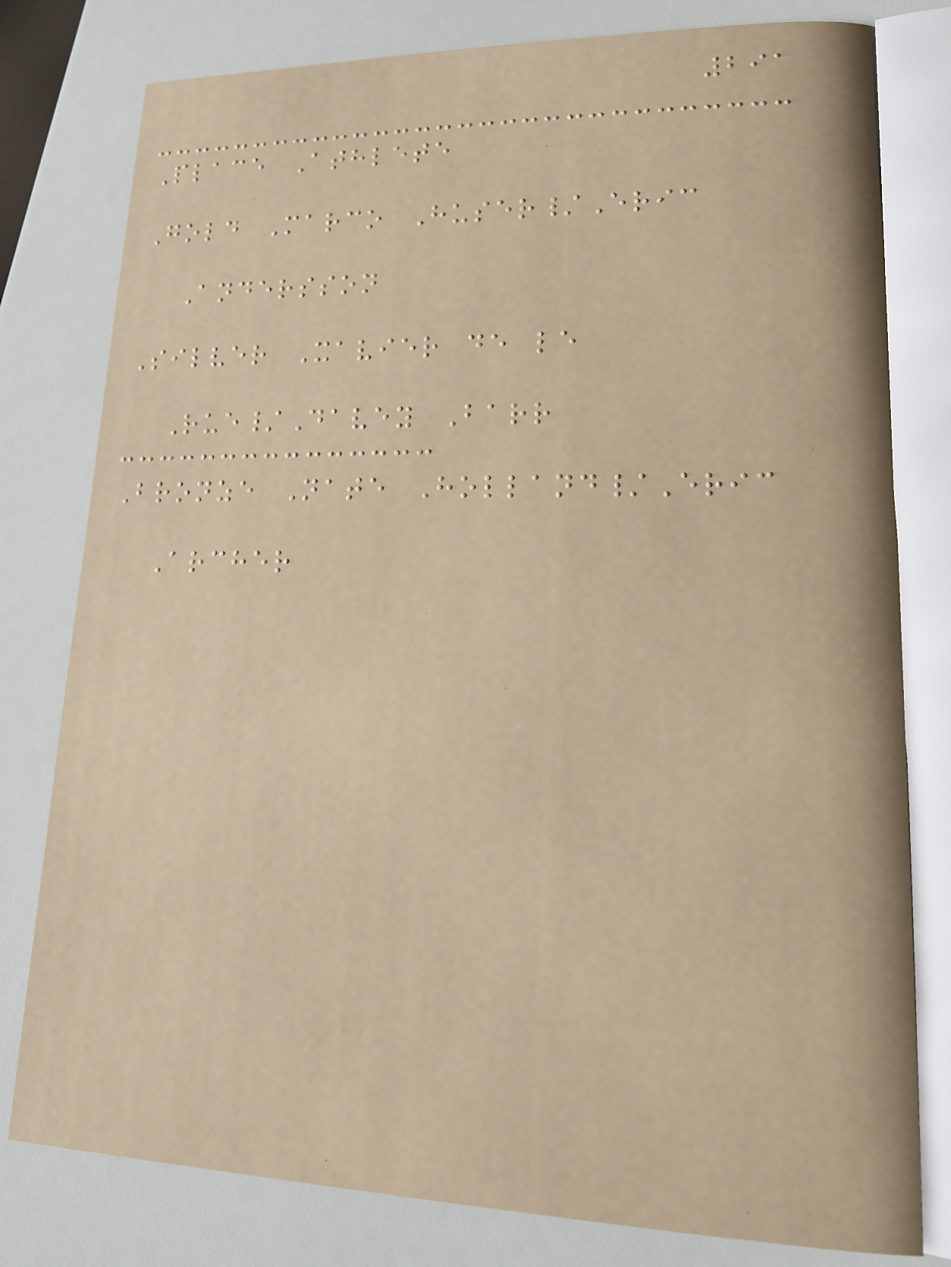291
Place Athlete
Gold Marco Huser/Eric
Andersson
Silver Xavier de le
Rue/Davey Barr
Bronze Nate Holland/Eric
Archer
